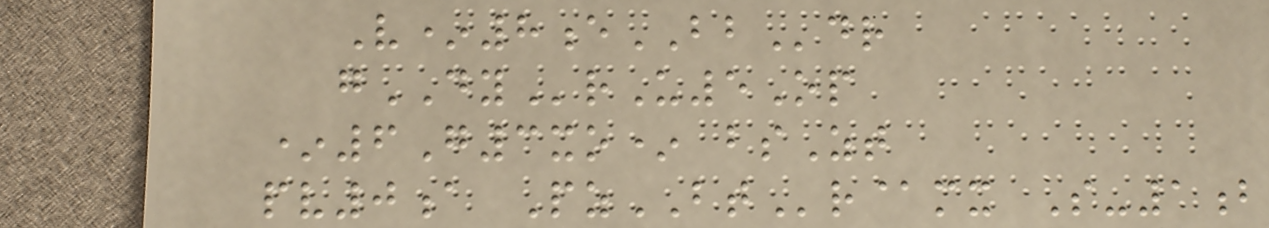V*8eBBdr
gDYrU5Op
*6G3xo* bsZt
pv0a PzBTr@mx S-1b
